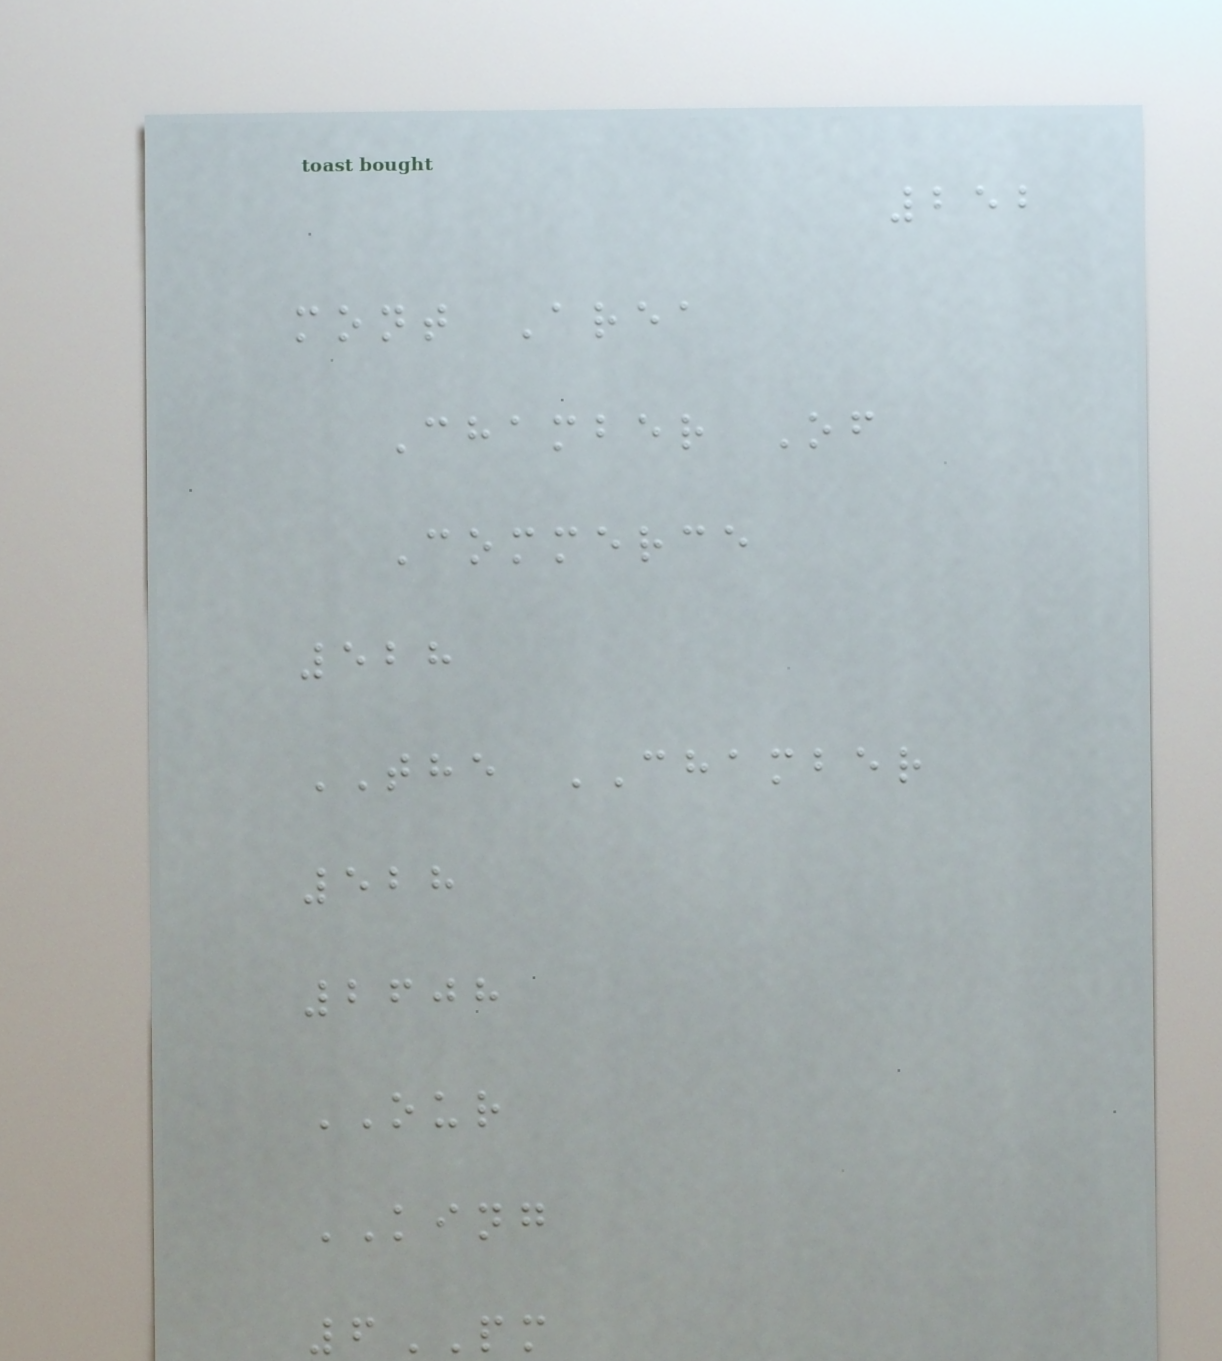252
mont Area
Chamber Of
Commerce
528
THE CHAMBER
528
2608
OUR
KING
6PM
